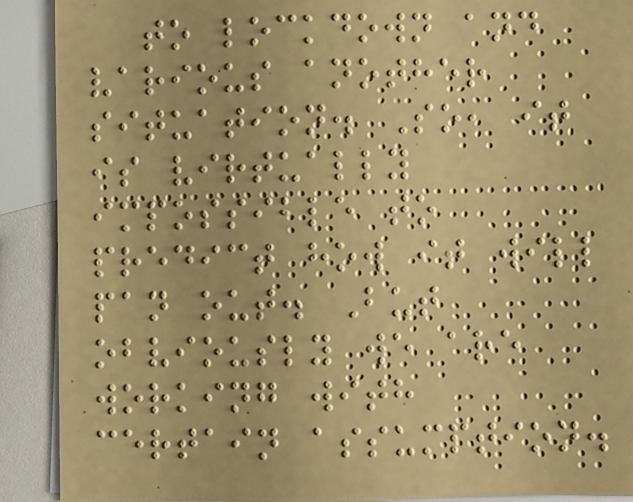to lockdown and
various another
situation. So, it
is virtually
impossible to
predict how it will
pan out. But
obviously we are
working with
certain assumption.
